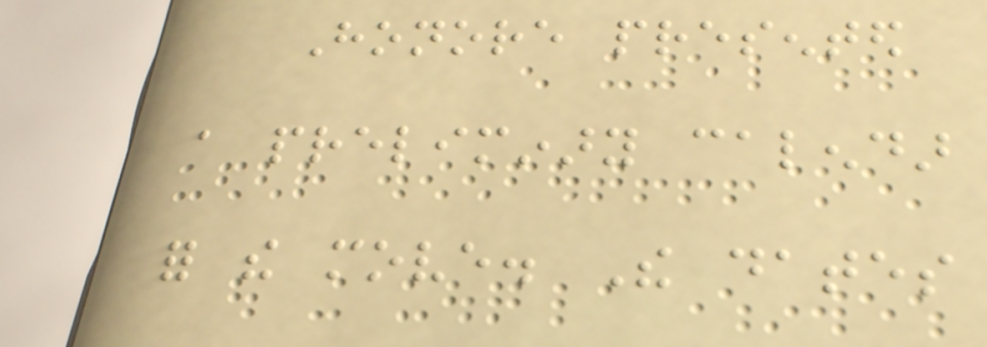Honore presented
a preliminary calendar
for the move. The dates
